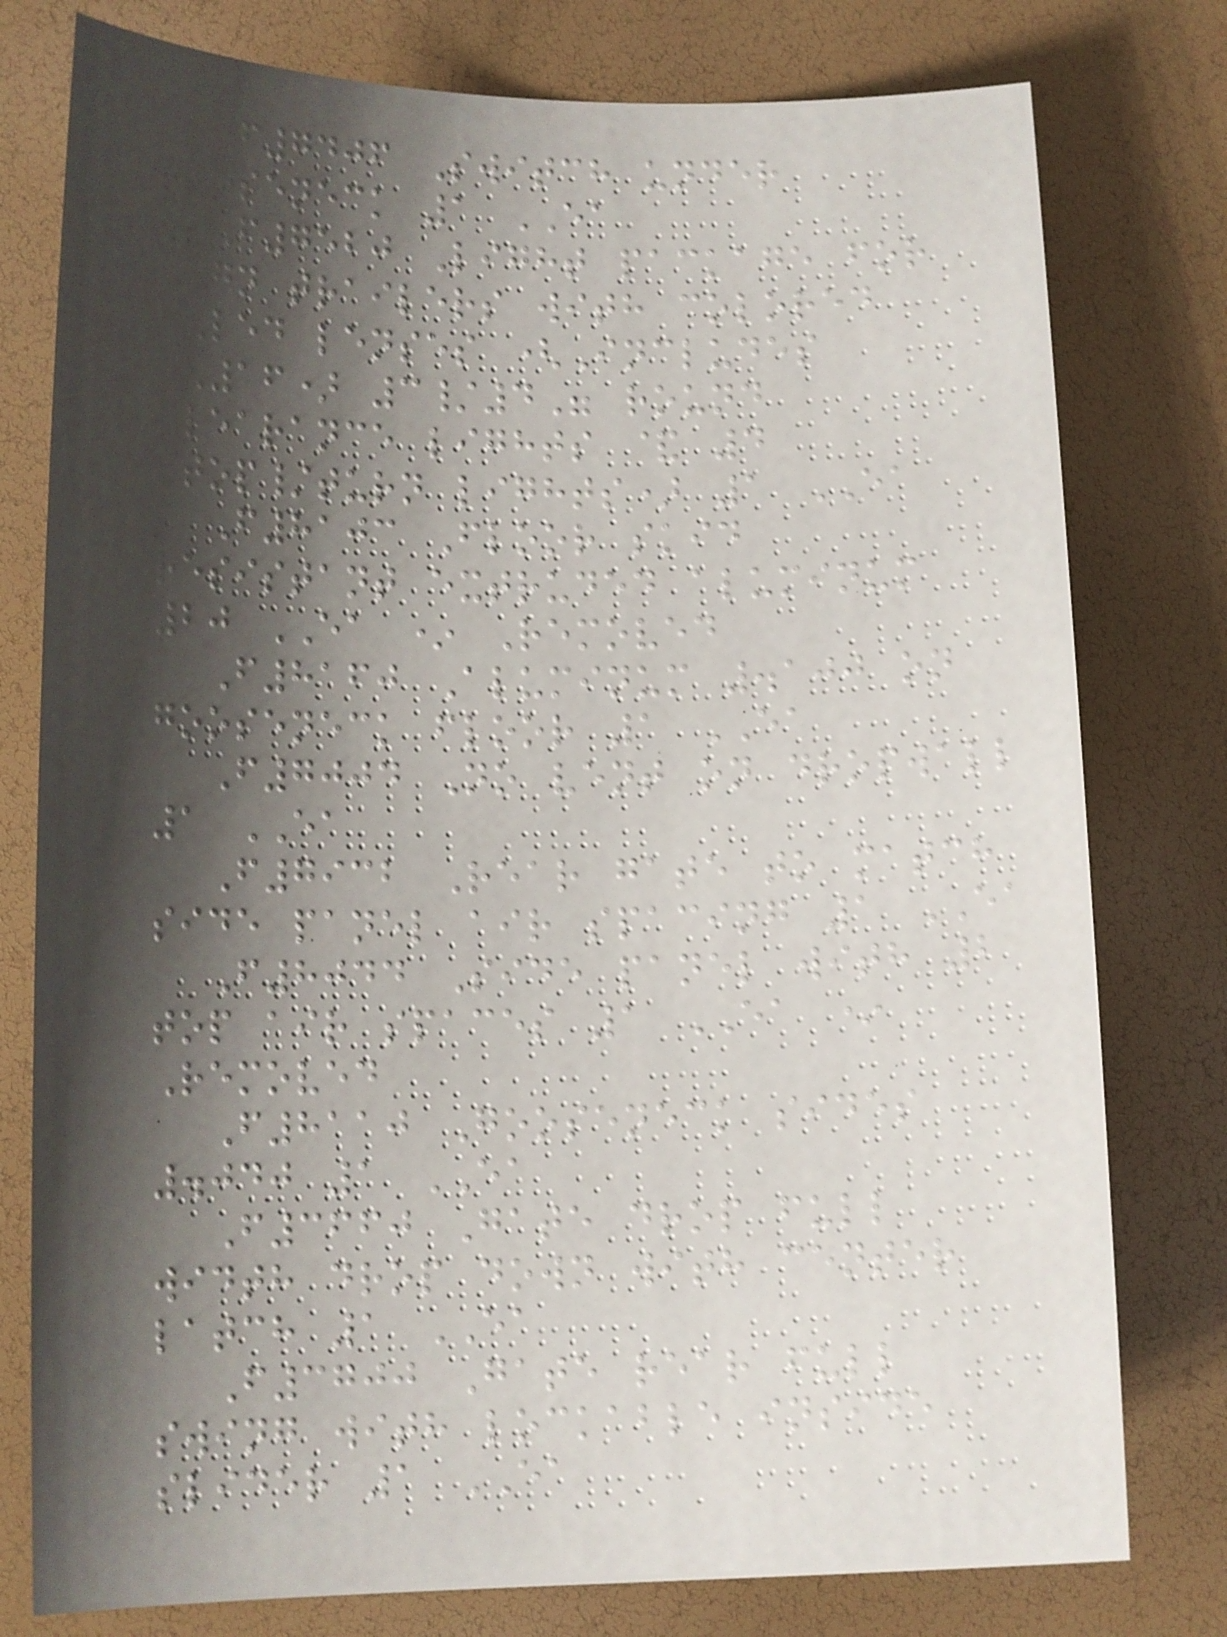F7406 Switch under
gooseneck 1 EA
F7520 Light package for
GN trailers with colored
LED lenses (Includes
(16) 3/4" round
clearance lights & 4
stop/turn lights) 1 EA
F8103 Floor skid
resistant extruded aluminum
20 EA * Removed
F8160 Aluminum .100 on
gooseneck floor 1 EA
F7004 No vent on dropwall
1 EA
F7932 Rear gate to match
side panel air spacing 1 EA
F8044 Side panel with 2
top air spaces 1 EA *
Removed
F8110 Gooseneck sides
.040 1 EA
F3660 Gate drop full
width drop down with center
latch 1 EA
F3700 Gate rear full
swing with lockable inside
slider 1 EA
